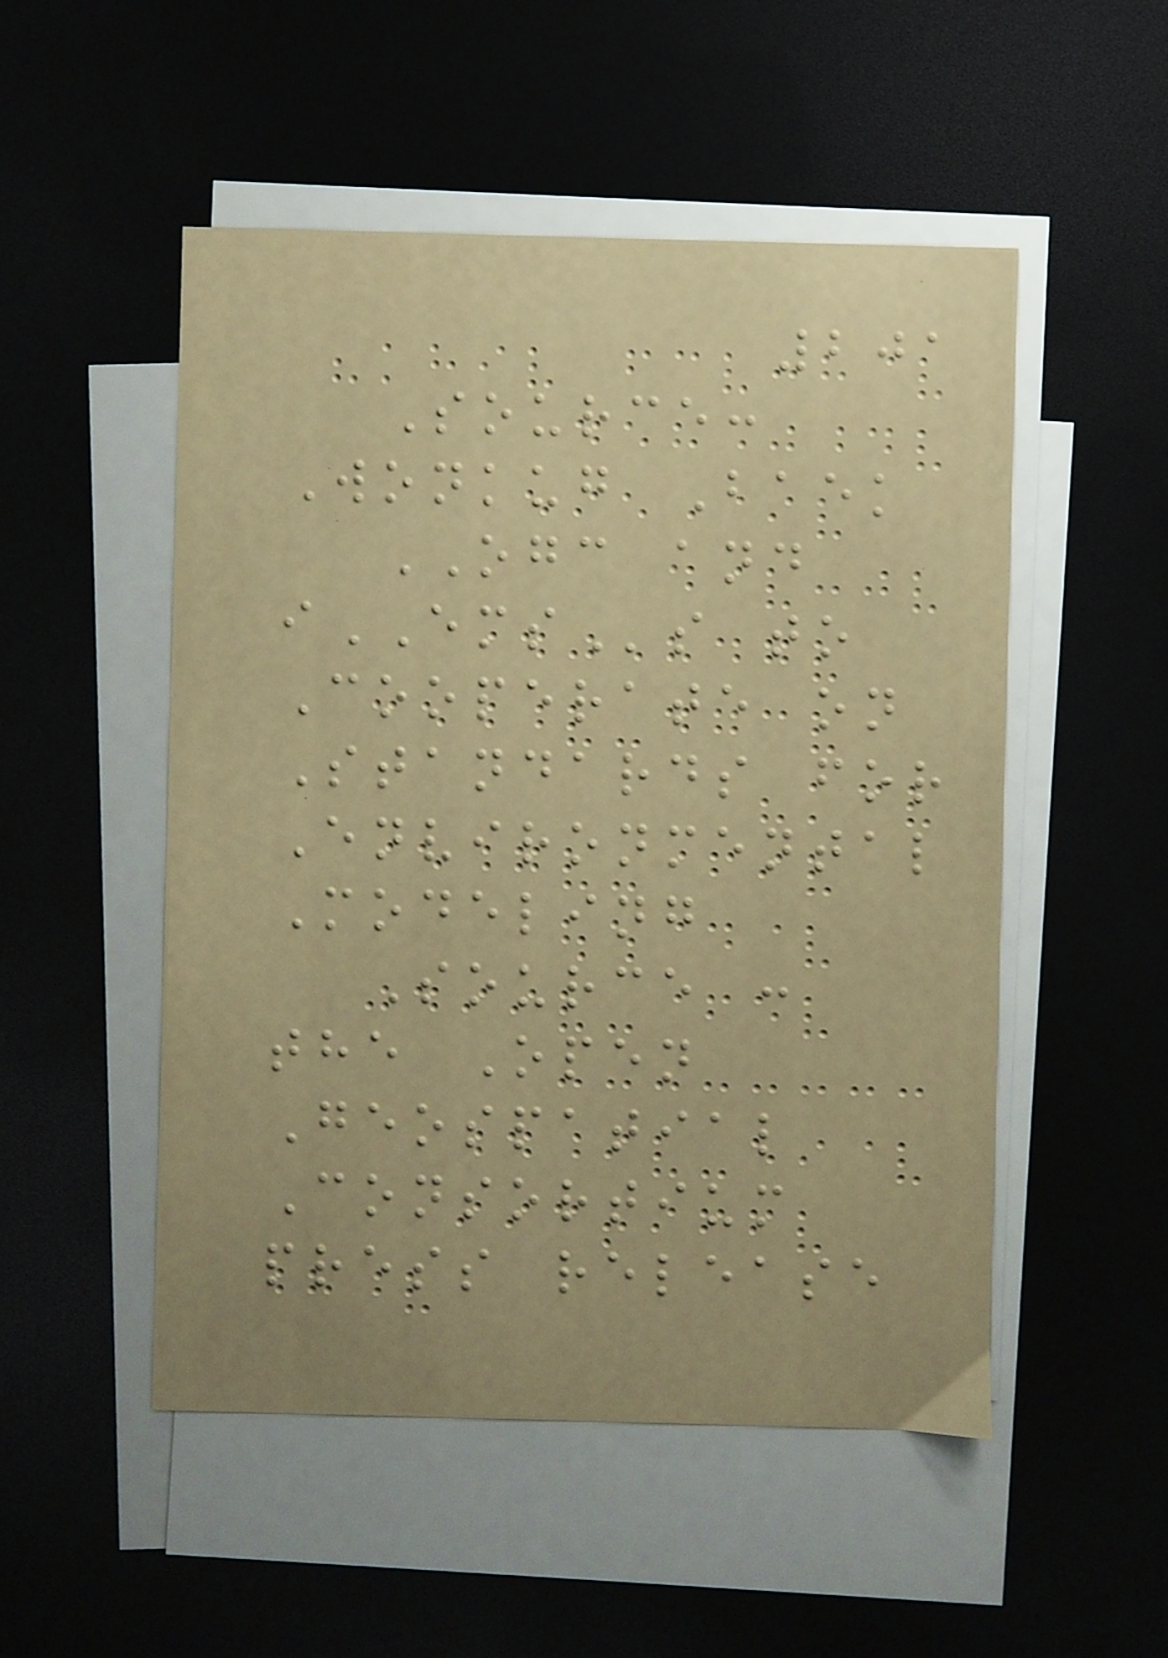201
Source:
Wonkug Baek
OGC and
iEMSs to
Cooperate on
Standards for
Environmental
Modeling
Source :
the Open
Geospatial
Consortium
press release
